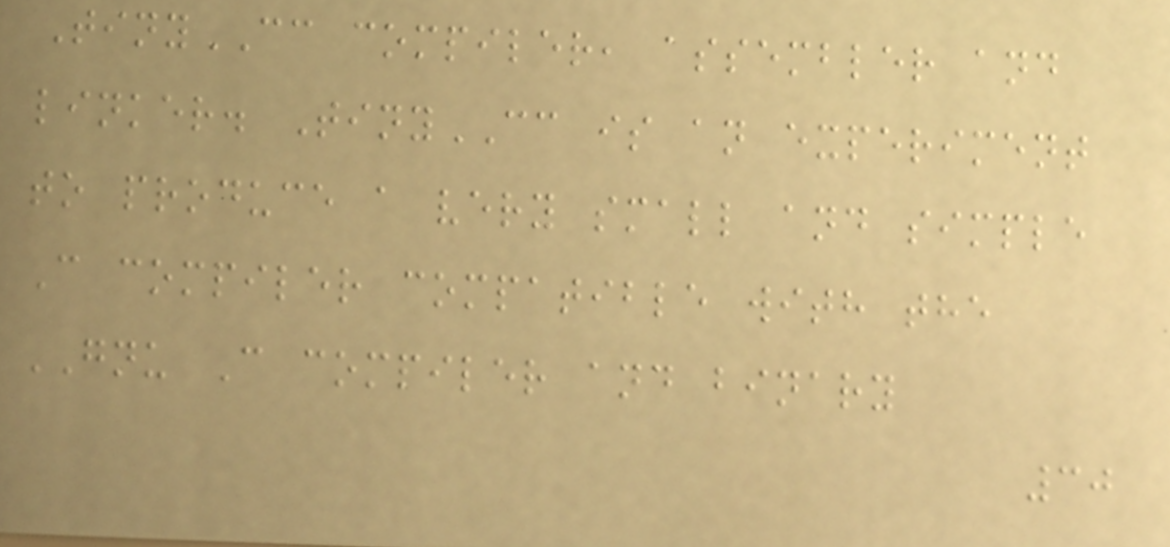TinyCC compiler, assembler and
linker. TinyCC is an experiment
to produce a very small and simple
C compiler compatible with the
GNU C compiler and binary
30
